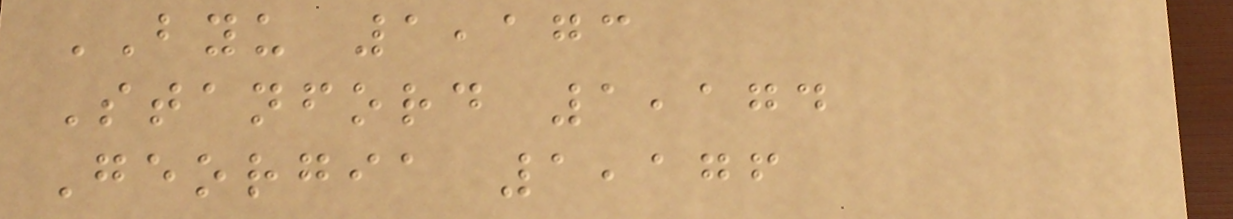BYU 1,173
Stanford 1,174
Georgia 1,176
